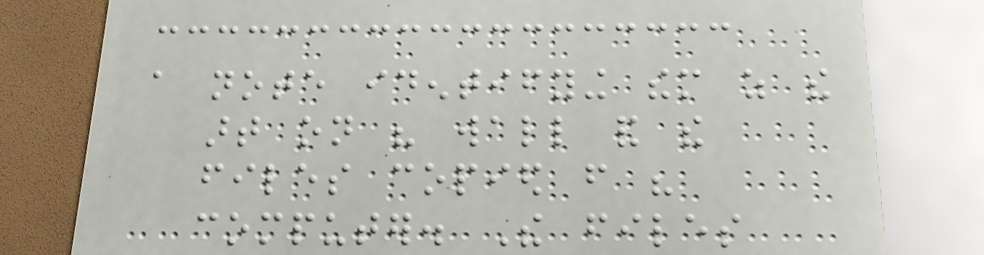a note identifying them as the
art on his wall and the
files copied from his
computer. The files
